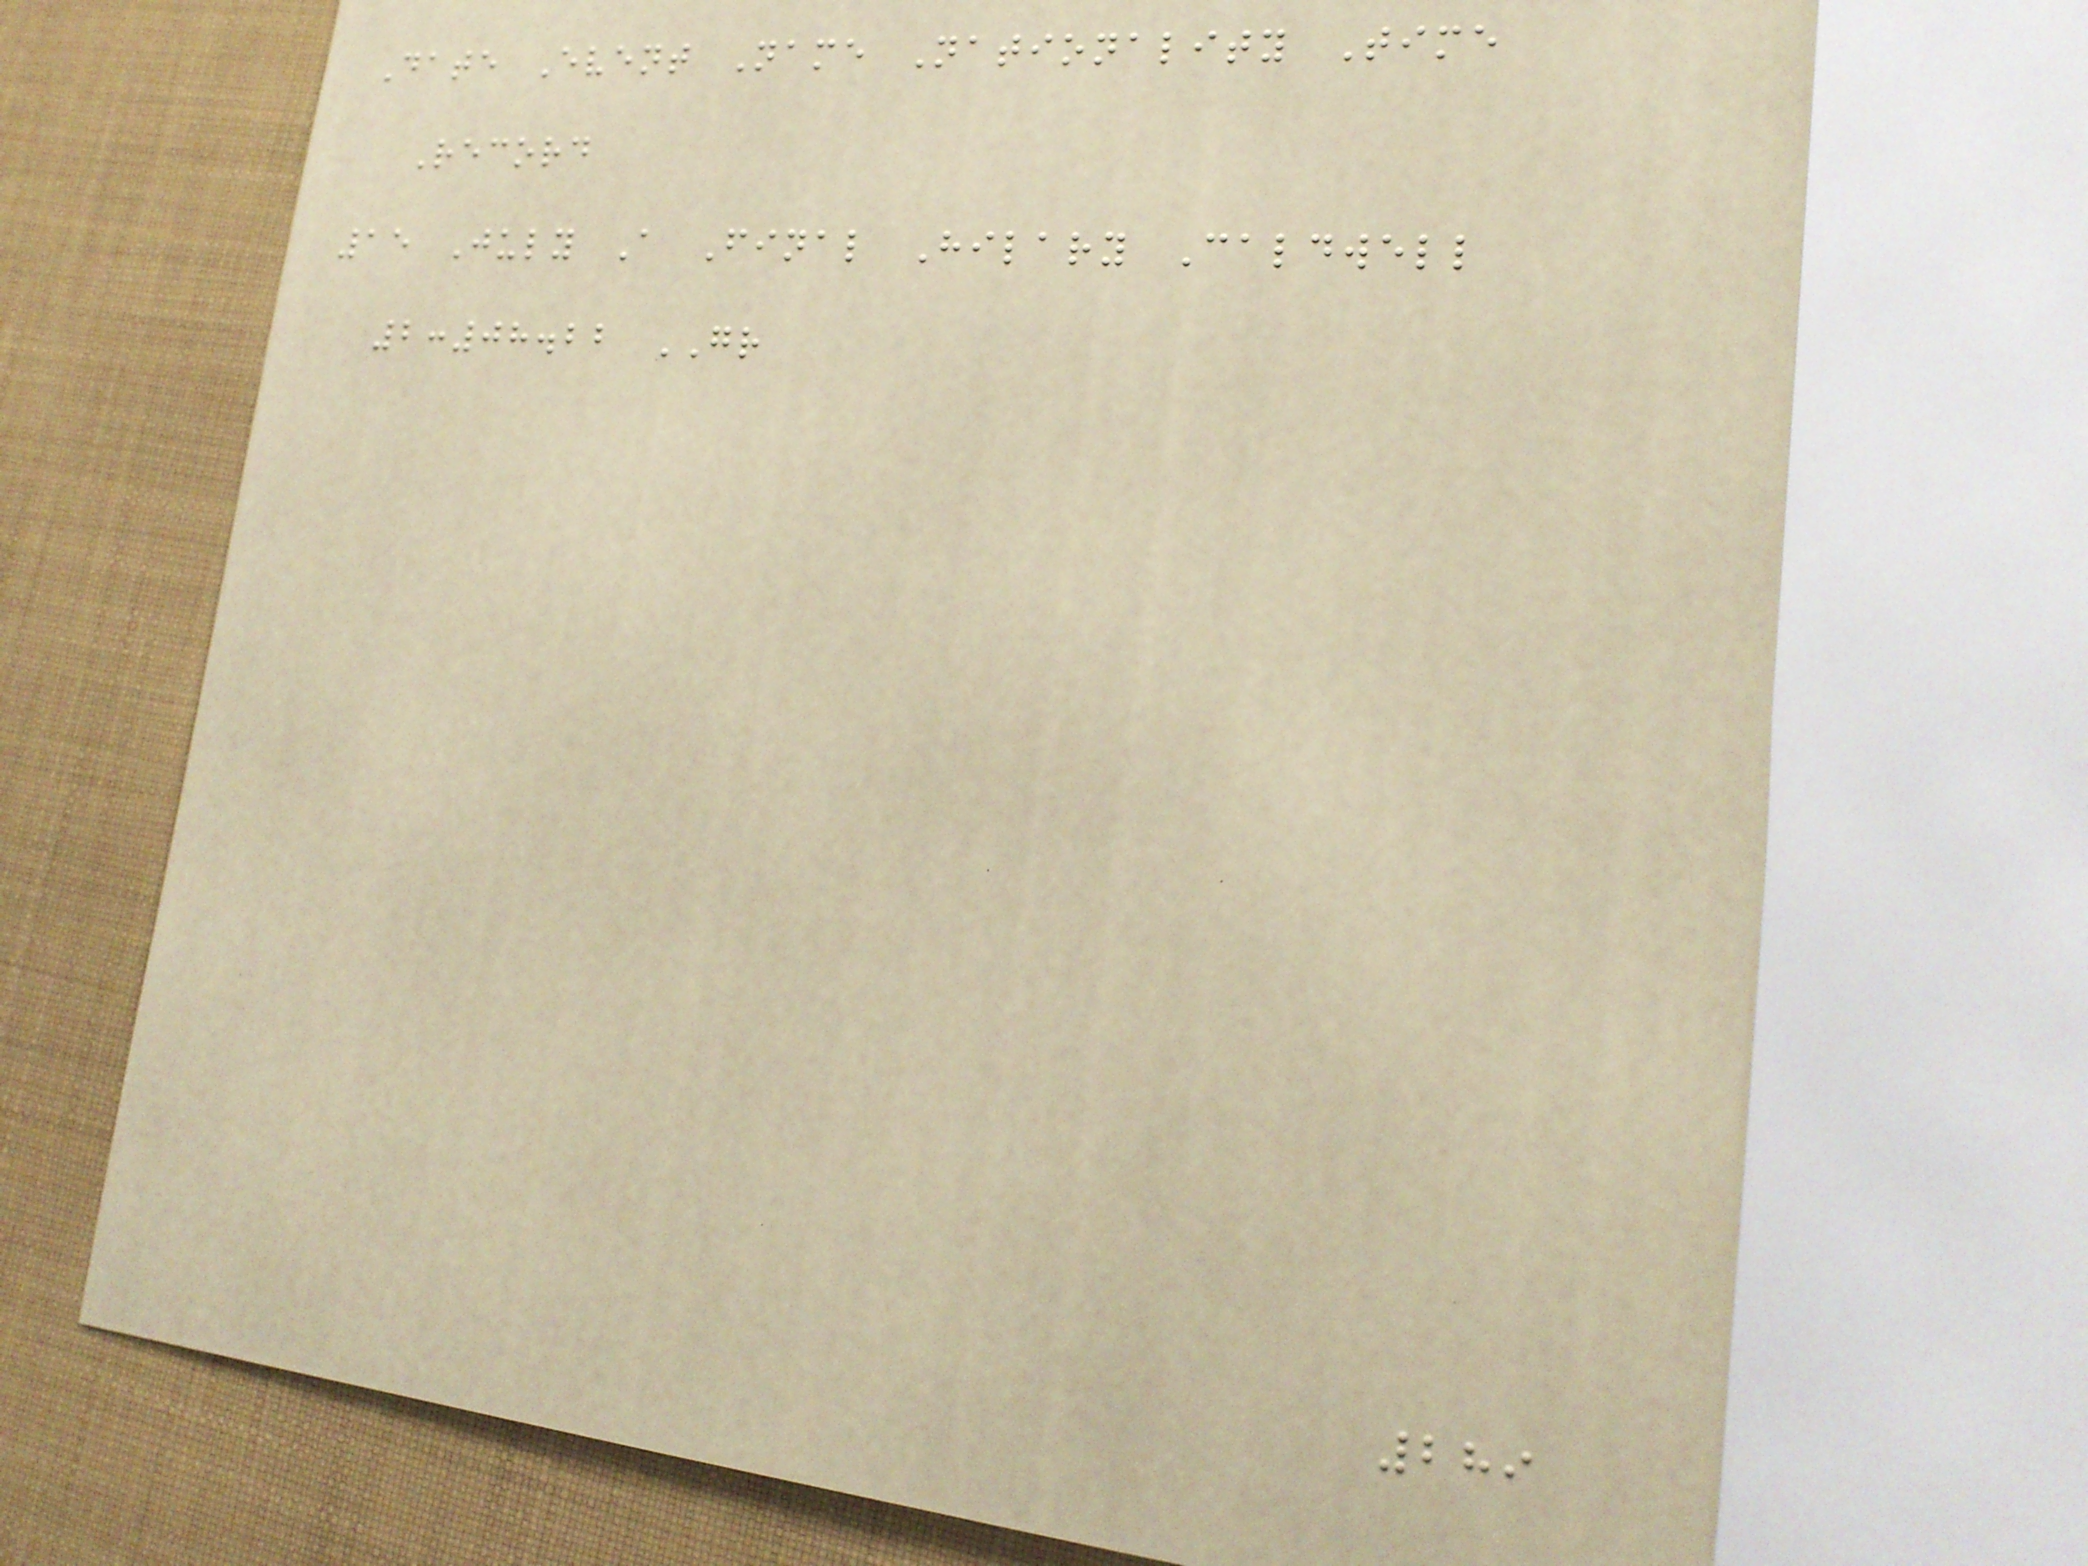Date Event Name Nationality Time
Record
15 July A Final Hilary Caldwell
2:08.22 GR
289
